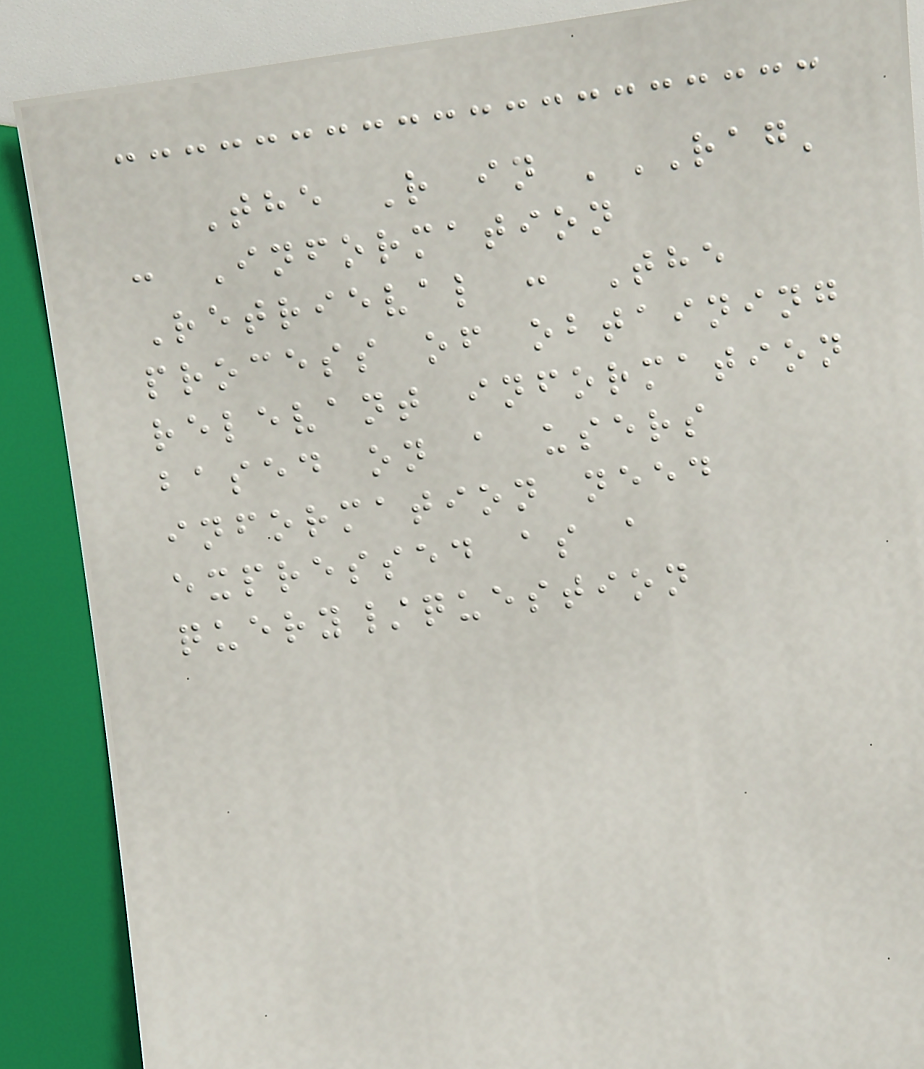The R in 'RAG'
: Information
Retrieval : The
process of obtaining
relevant information
based on a users
information need
expressed as a
query/question
